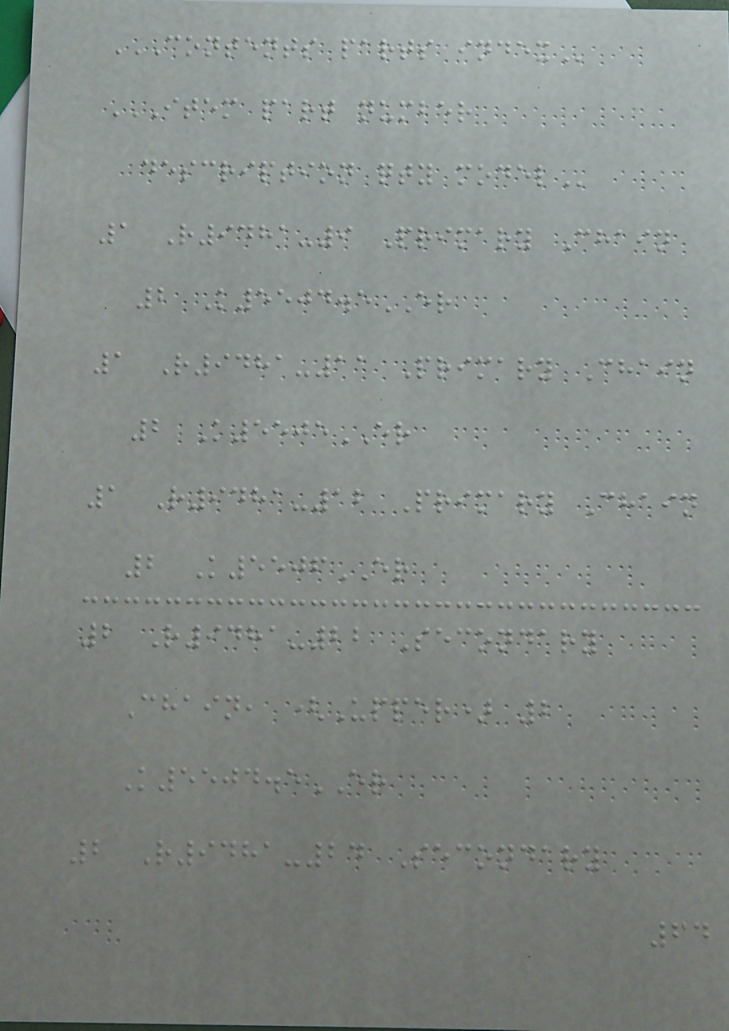CONTENTS PARTS INDEX
ITEM PART NUMBER
DESCRIPTION QTY MODEL
1 R9481-9 Primary Chain
2 K5504.5ER
1 R9481-11 Primary Chain
2 K5505ER
1 R9481-12 Primary Chain
2 K5506ER
2 R9481-22 Secondary
Chain, (Upper) 2
K5504.5ER
2 R9481-24 Secondary
64
